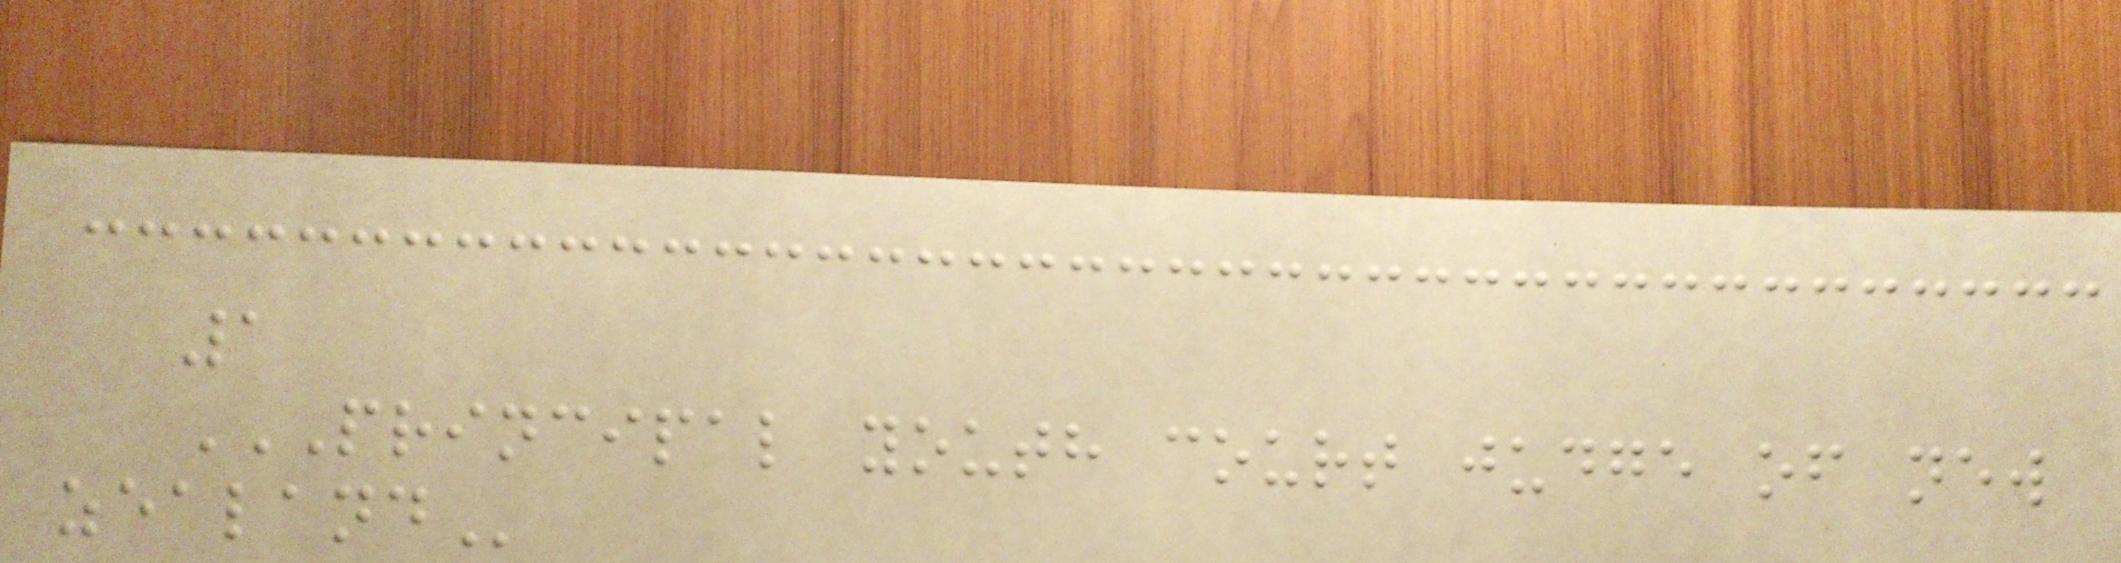1
PRINCIPAL YOUTH COURT JUDGE OF NEW
ZEALAND
